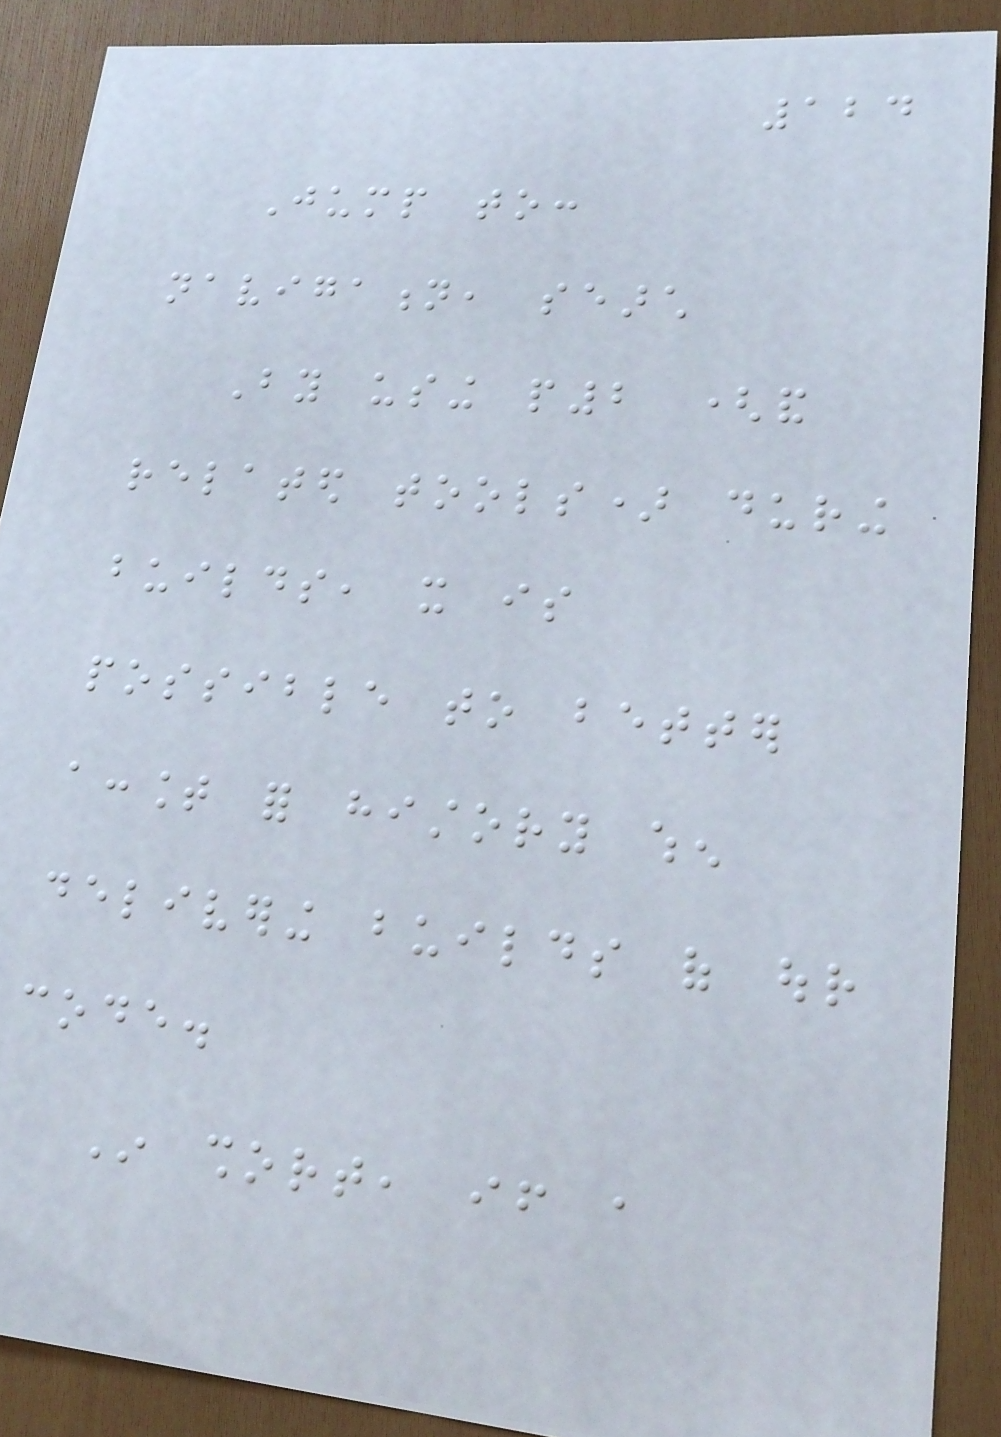124
Jump to:
navigation, search
By using p2 (and
related tools) during
builds, it is
possible to better
account for history when
delivering builds of our
code.
In short, if a
